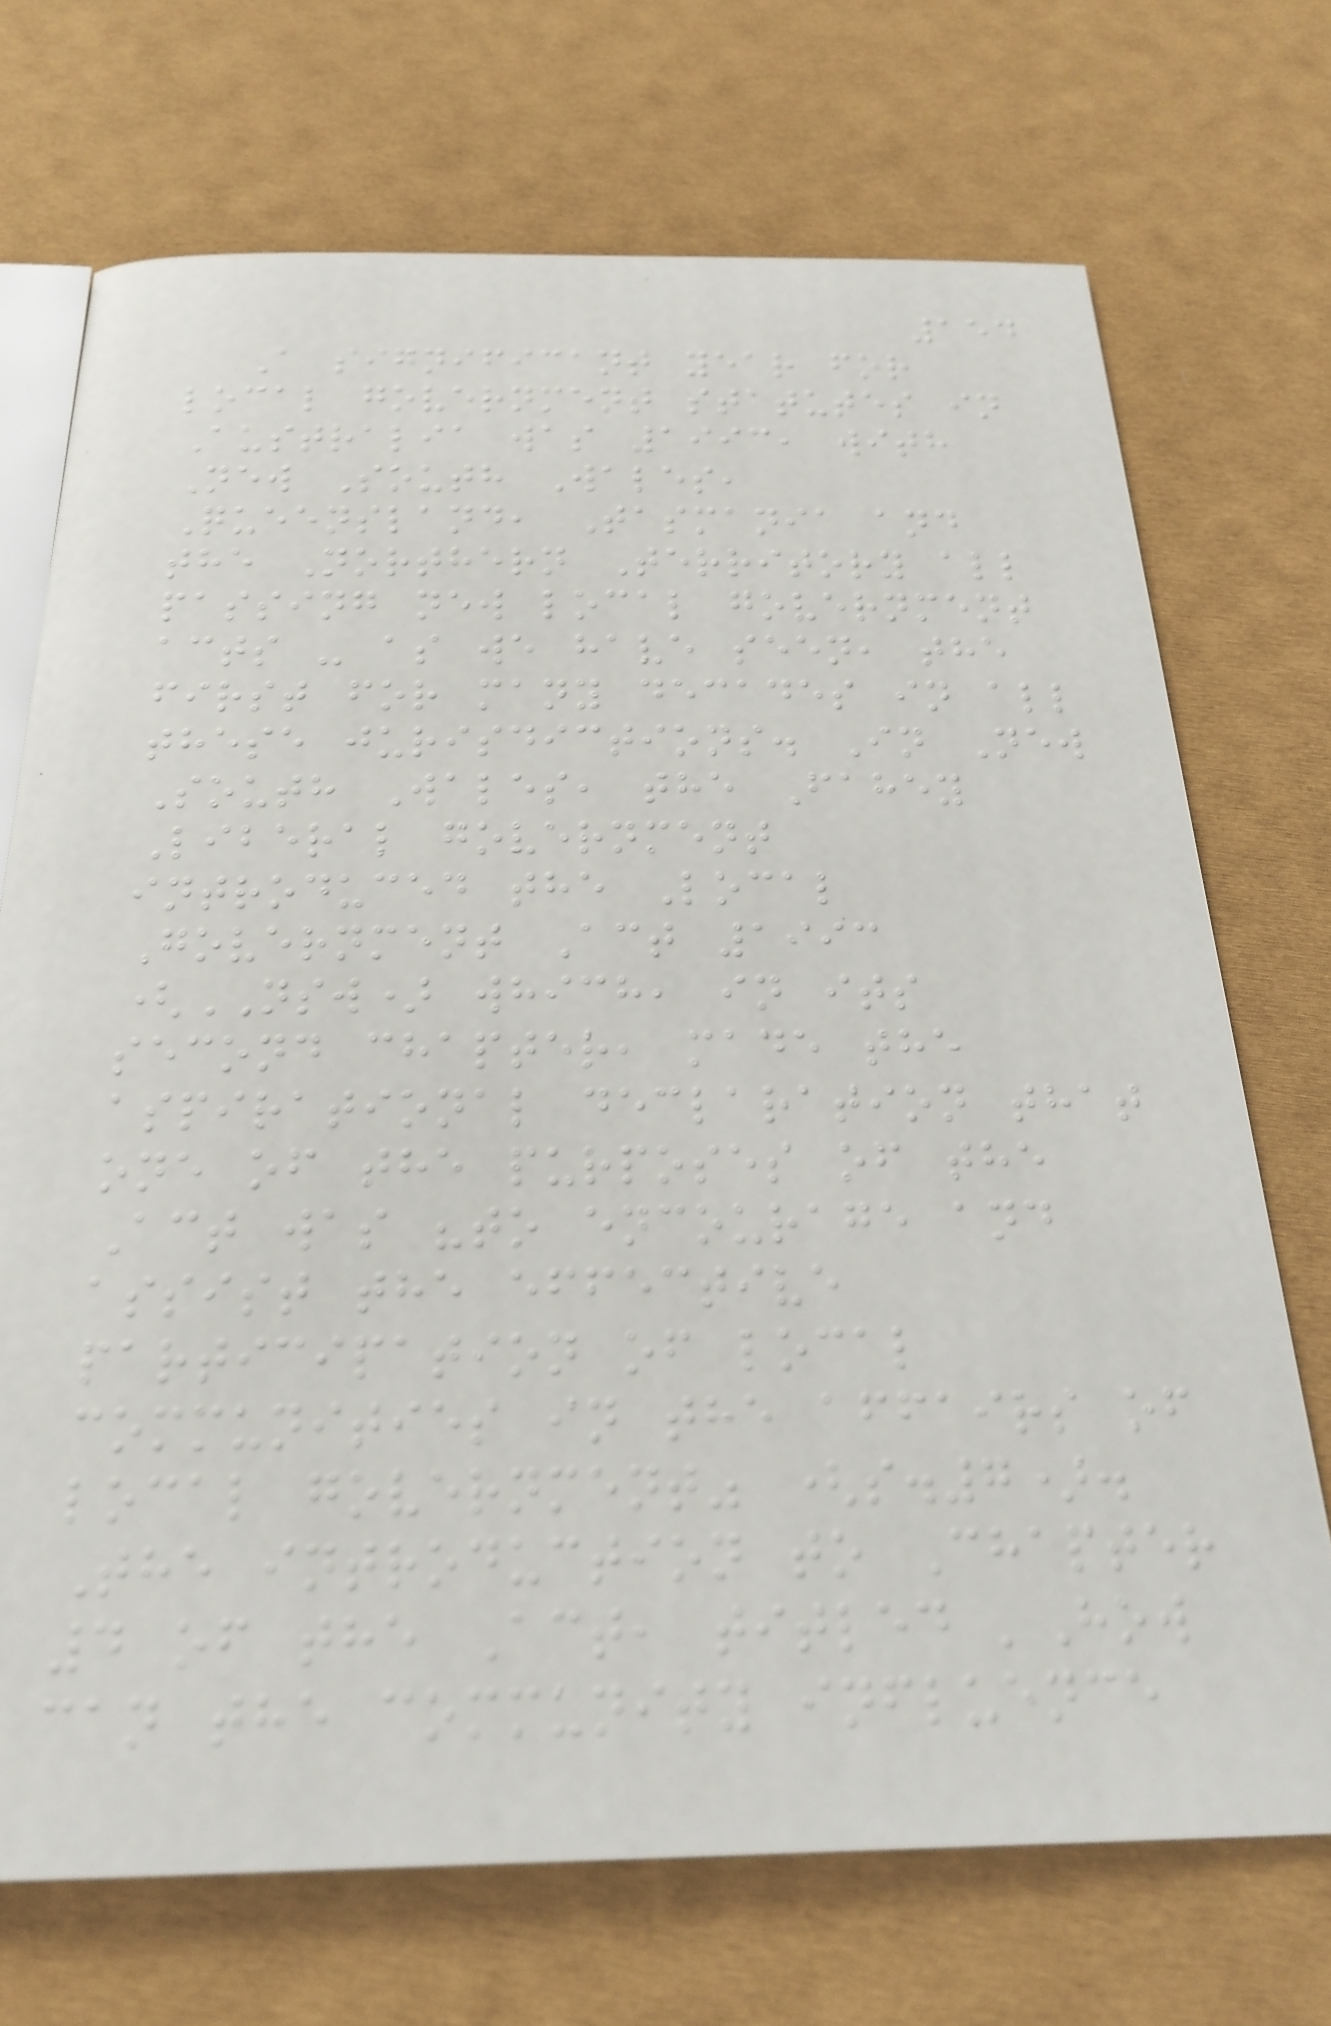154
A significant year for
local government statutes in
Australia was 1993, with
New South Wales,
Queensland, Tasmania and
the Northern Territory all
passing new local government
acts - as we have seen, the
first for many decades in all
these jurisdictions. In New
South Wales, the Fahey
Liberal government
introduced the Local
Government Act 1993
(NSW) which, in its
second chapter, made the
aspirational declaration that
one of the purposes of the
Act was "to encourage and
assist the effective
participation of local
communities in the affairs of
local government" (s.7).
The introduction to Chapter
4 of the Act, titled 'How
can the community influence
